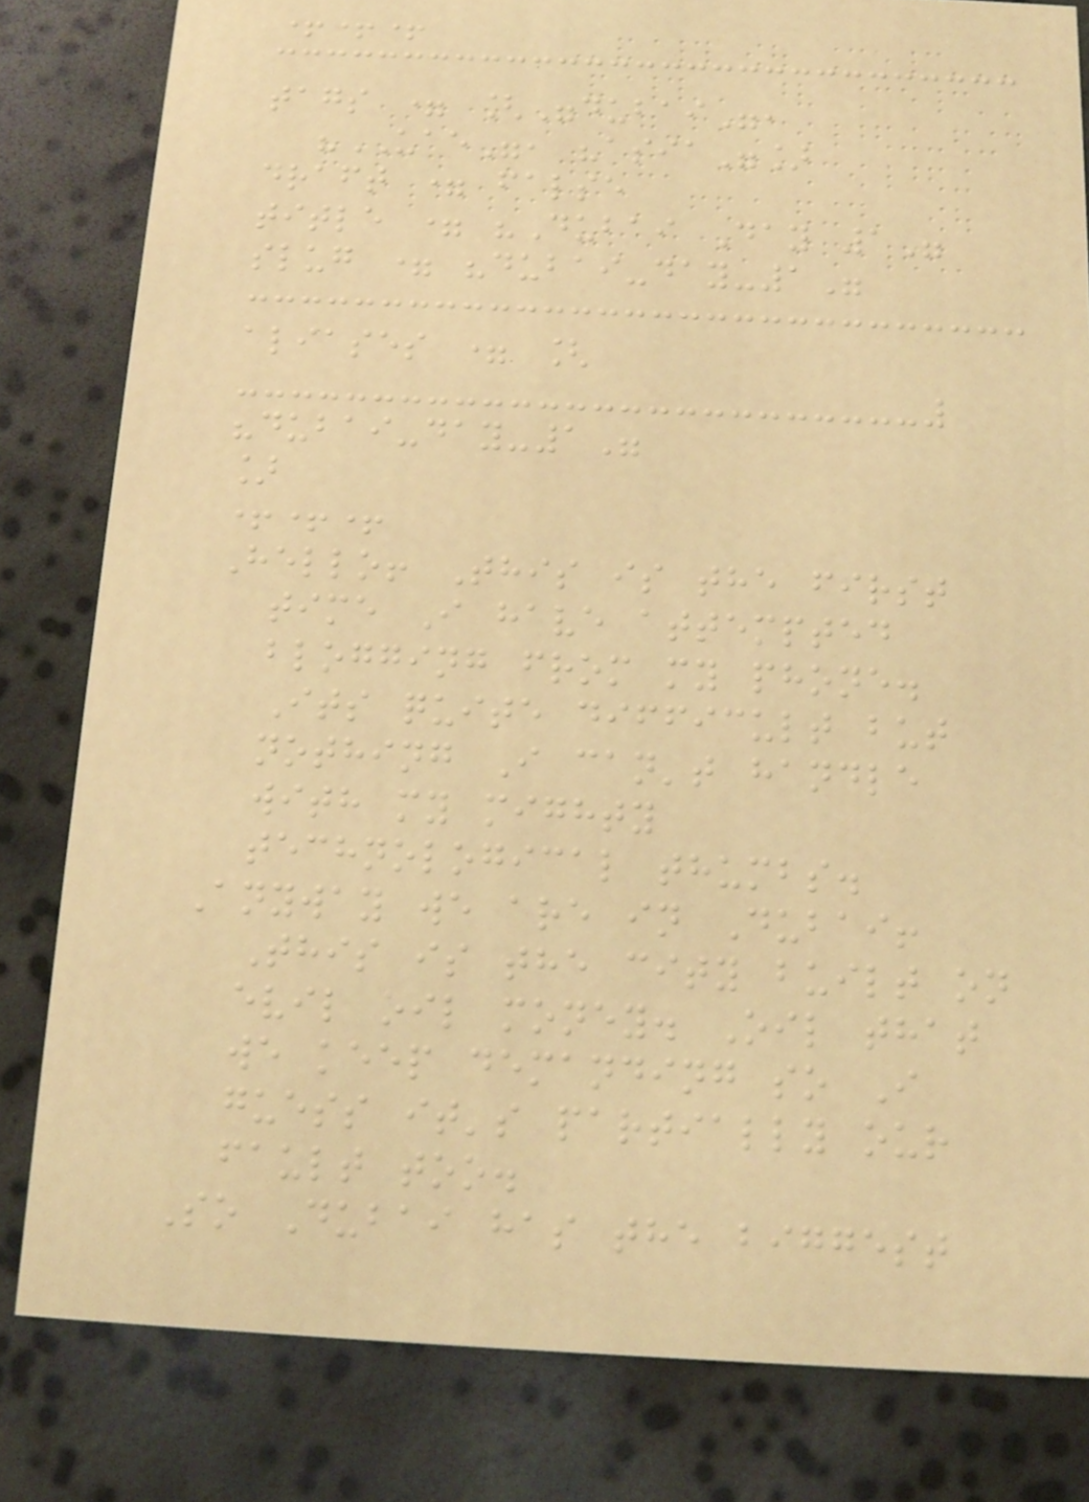+++
tags = ["dubai",
"UAE", "asia"]
draft = false
title = "Dubai Day 1"
slug = "dubai-day-1"
aliases = [
"dubai-day-1"
]
+++
Hello! This is the first
time I have attempted
blogging from my phone.
Its quite difficult but
nothing I can't handle
with my mighty
technological thumbs.
Anyway we are in Dubai!
This is the city built on
evil oil money. Oil that
we keep demanding so I
guess it's partially our
fault too.
So Dubai has the biggest
